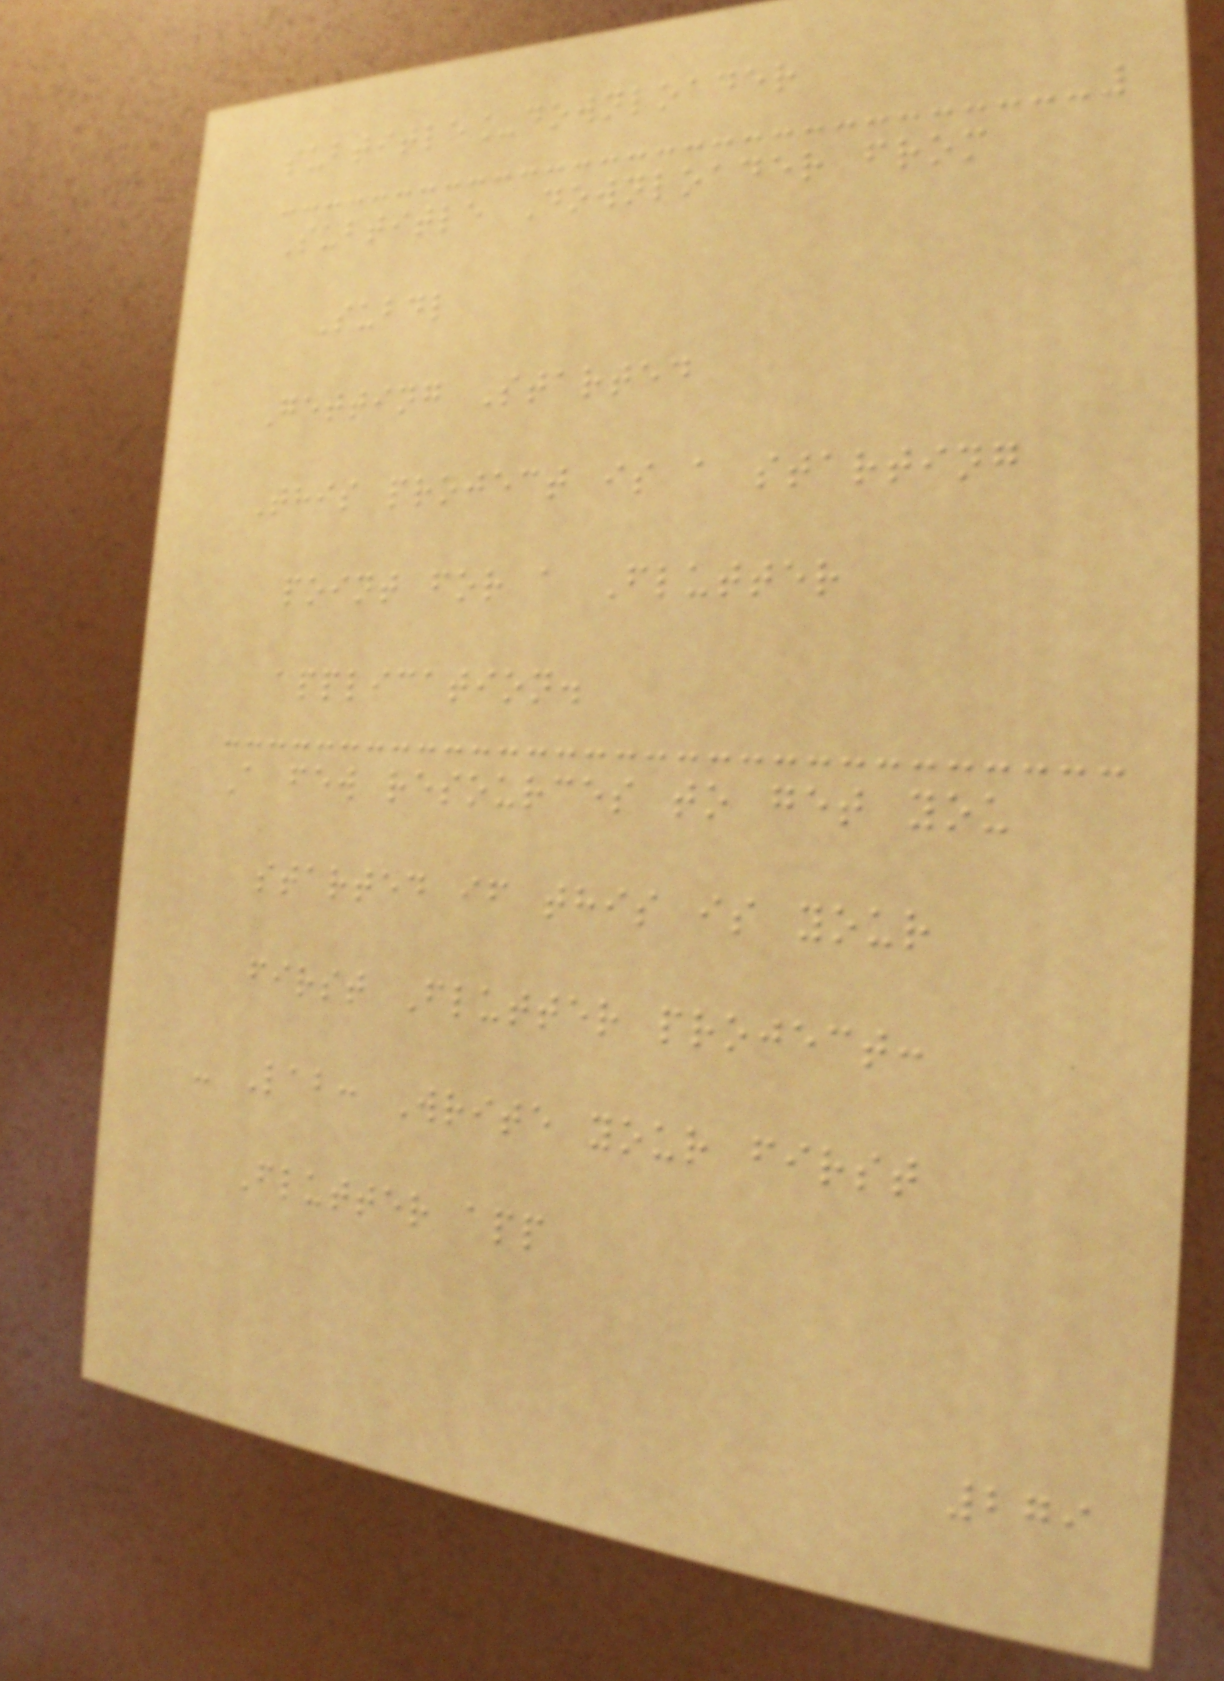subtitle_downloader
Subtitle Downloader from
Subdl
Getting Started
This project is a starting
point for a Flutter
application.
A few resources to get you
started if this is your
first Flutter project:
- Lab: Write your first
Flutter app
279
